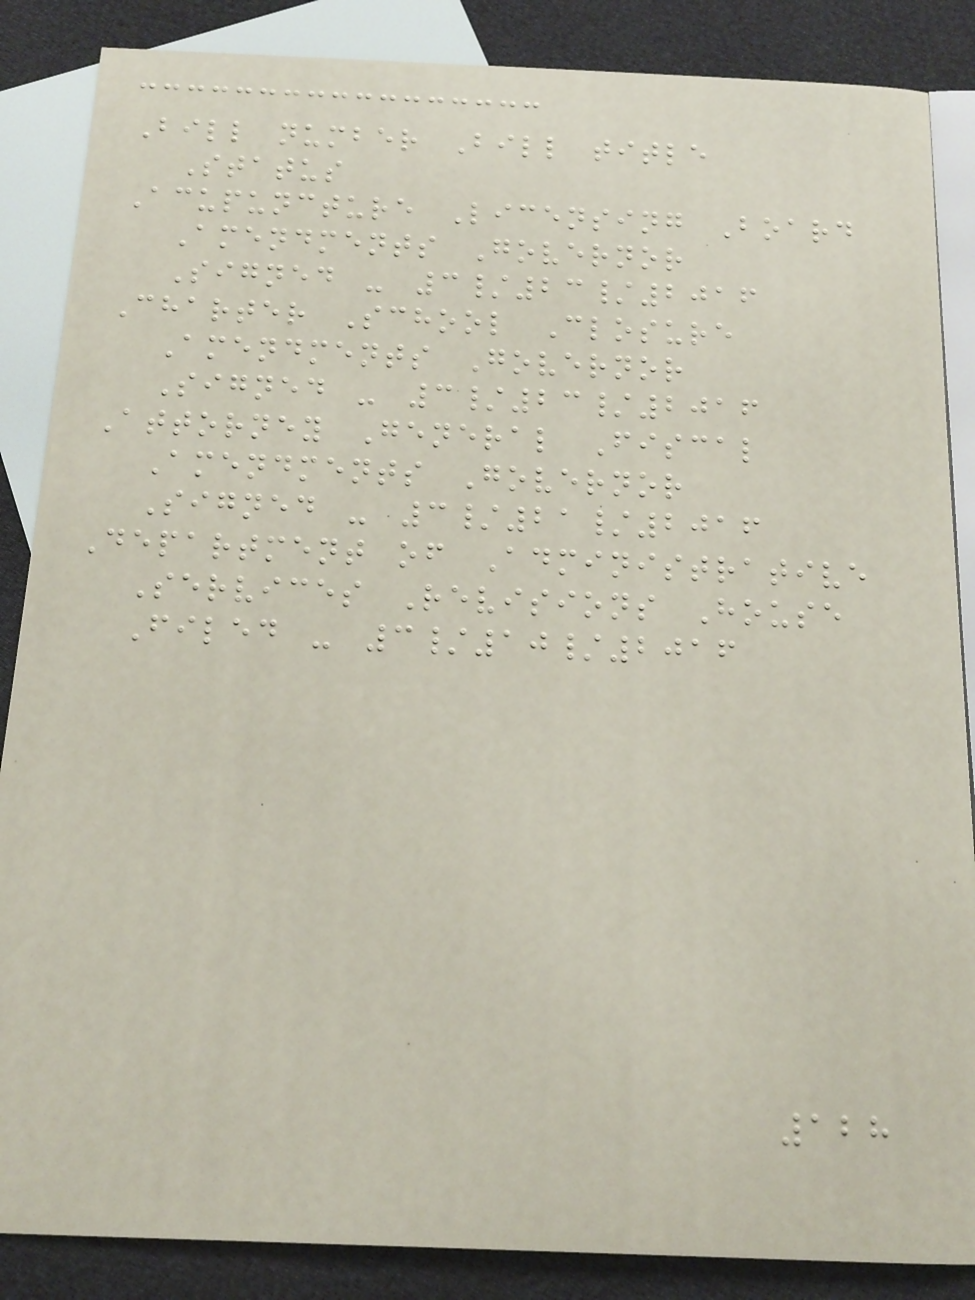Bill number Bill title
Status
Acupuncture Licensing Board
Amendments Governor
Signed - 3/23/2016
Charter School Closure
Amendments Governor
Signed - 3/23/2016
Attorney General Fiscal
Amendments Governor
Signed - 3/21/2016
Department of Administrative
Services Revisions House
Filed - 3/10/2016
128
